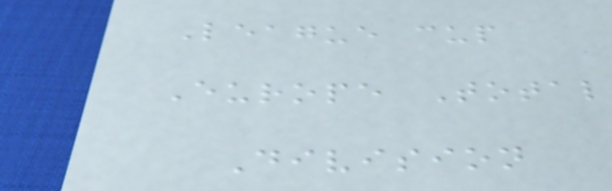League cup
Europe Total
Division
